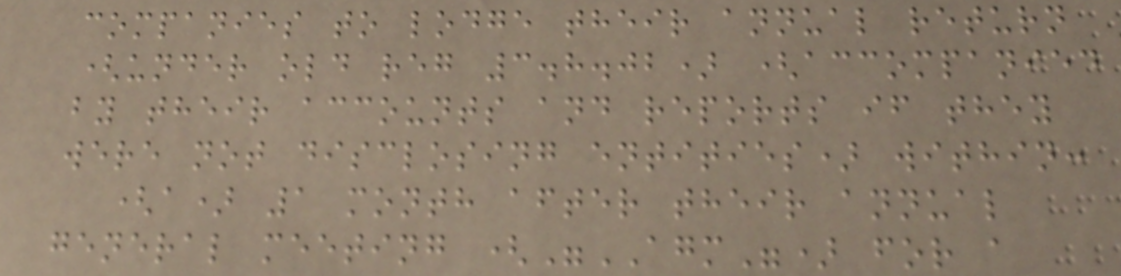companies to lodge their annual return
(under old reg 3.8.02) (accompanied
by their accounts and reports if they
were not disclosing entities) within:
(a) 1 month after their annual
general meeting ("AGM") for a
